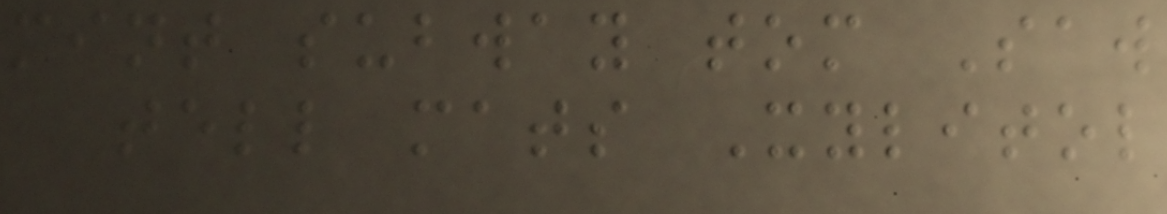mint subway tom Saw
tell mats Xylitol
